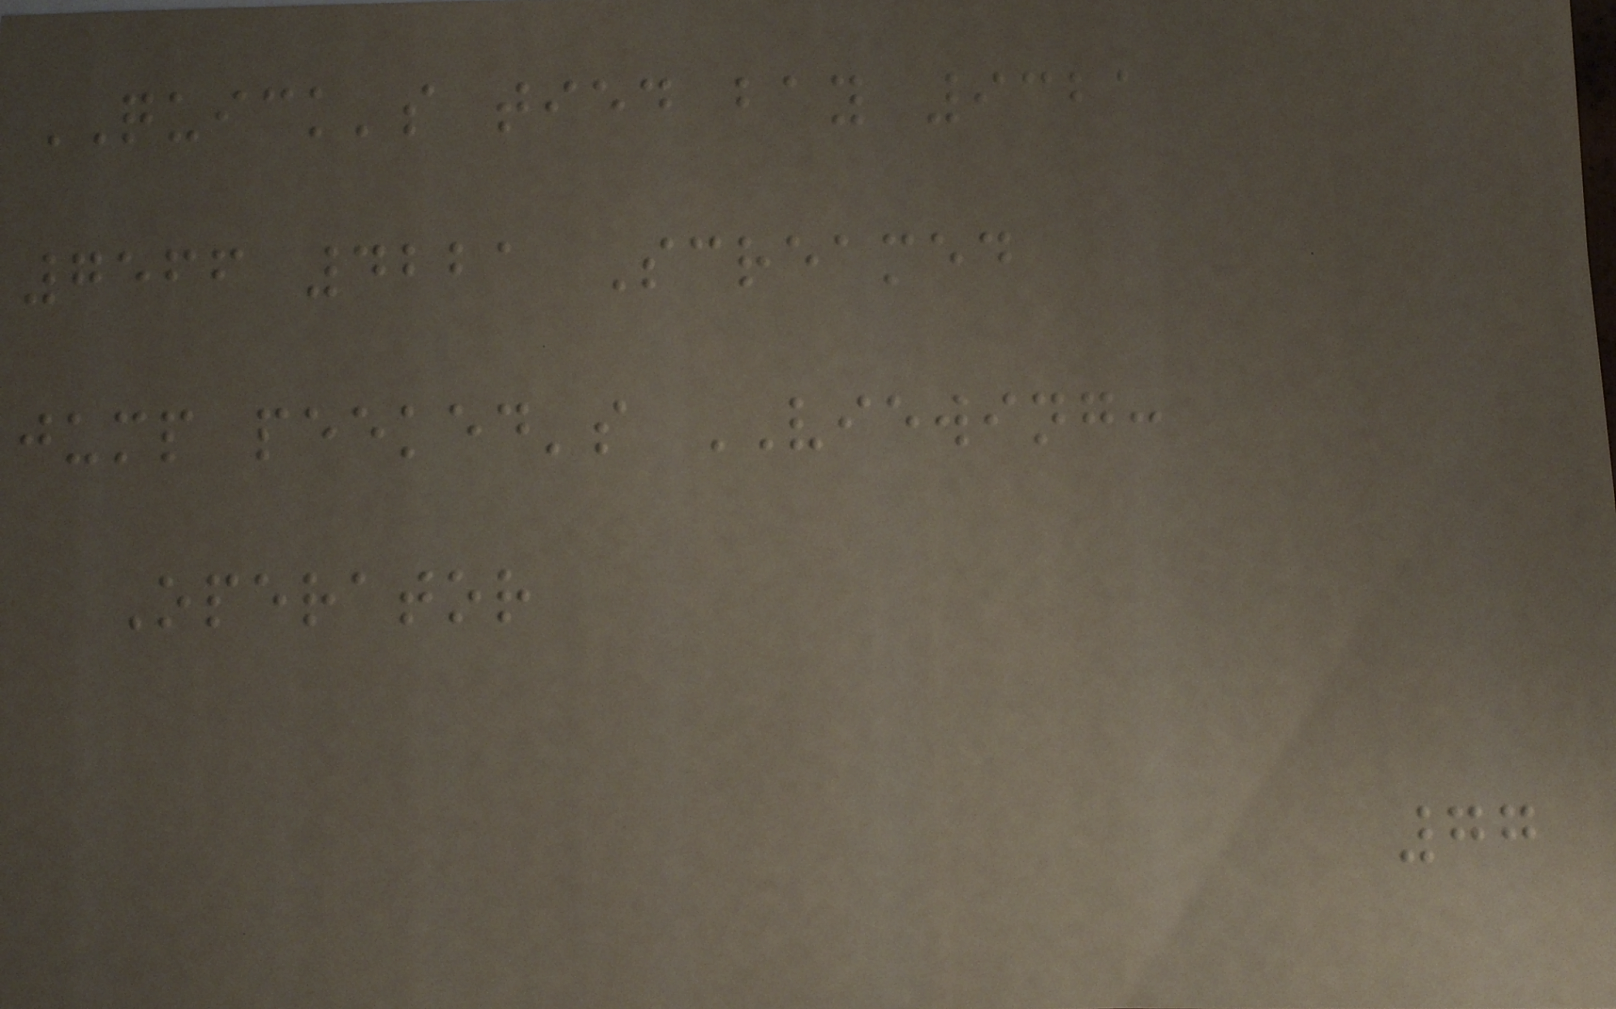QUICK's tied bay 9321
7566 4221 Screamed
jump peeked's VIEWING:
Operator
77
